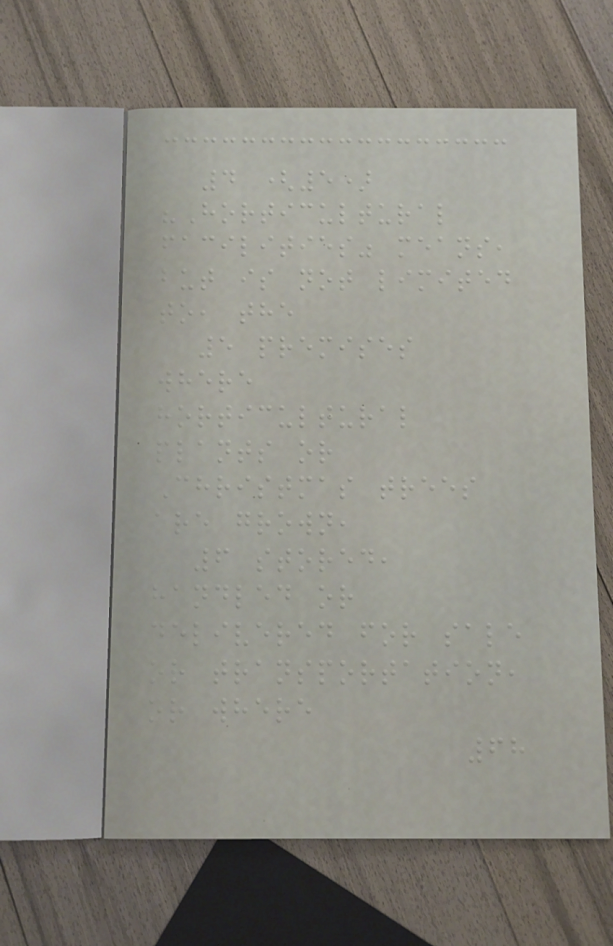4 (5)
"Horticultural
facilities" means,
but is not limited
to, the
5 premises
where
horticultural
plants or
Christmas trees
are grown,
6 stored,
handled or
delivered for sale
or transportation,
or where
68
